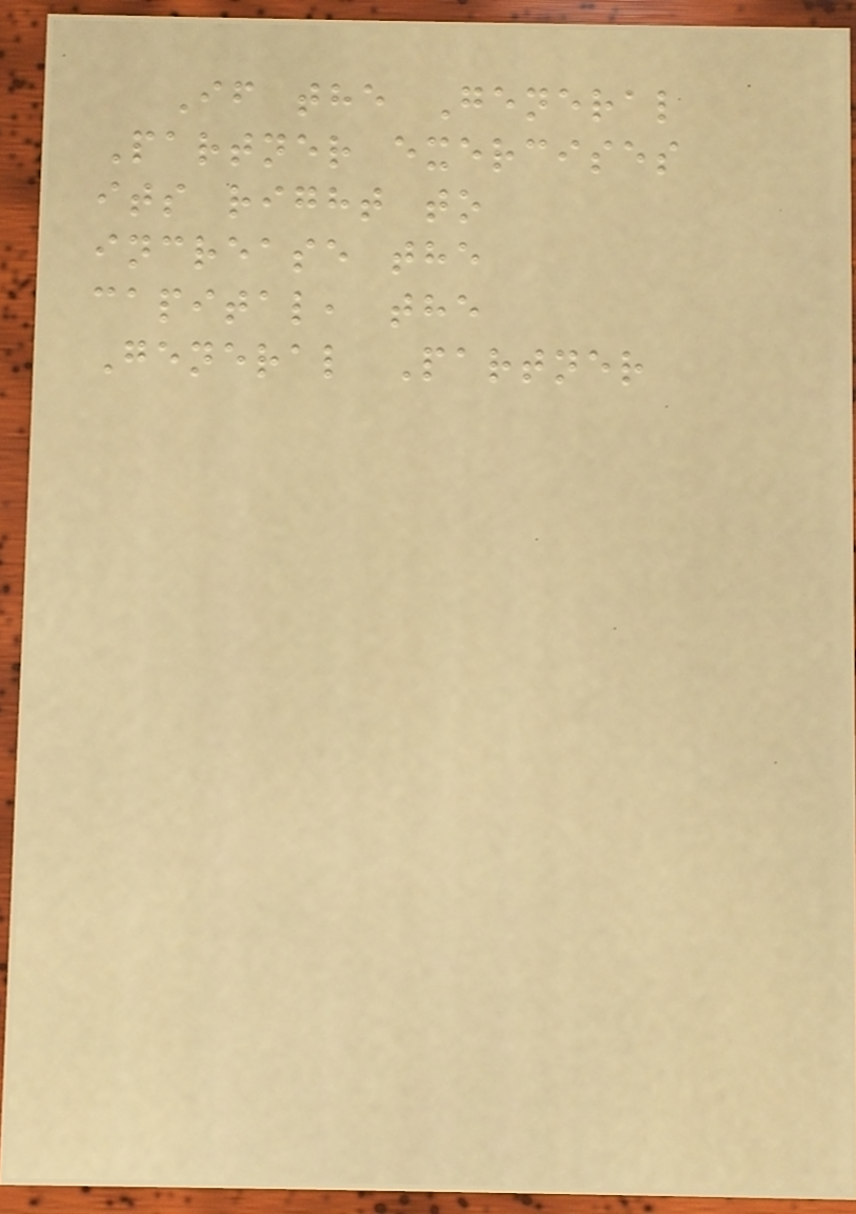If the General
Partner exercises
its right to
increase the
capital, the
General Partner
